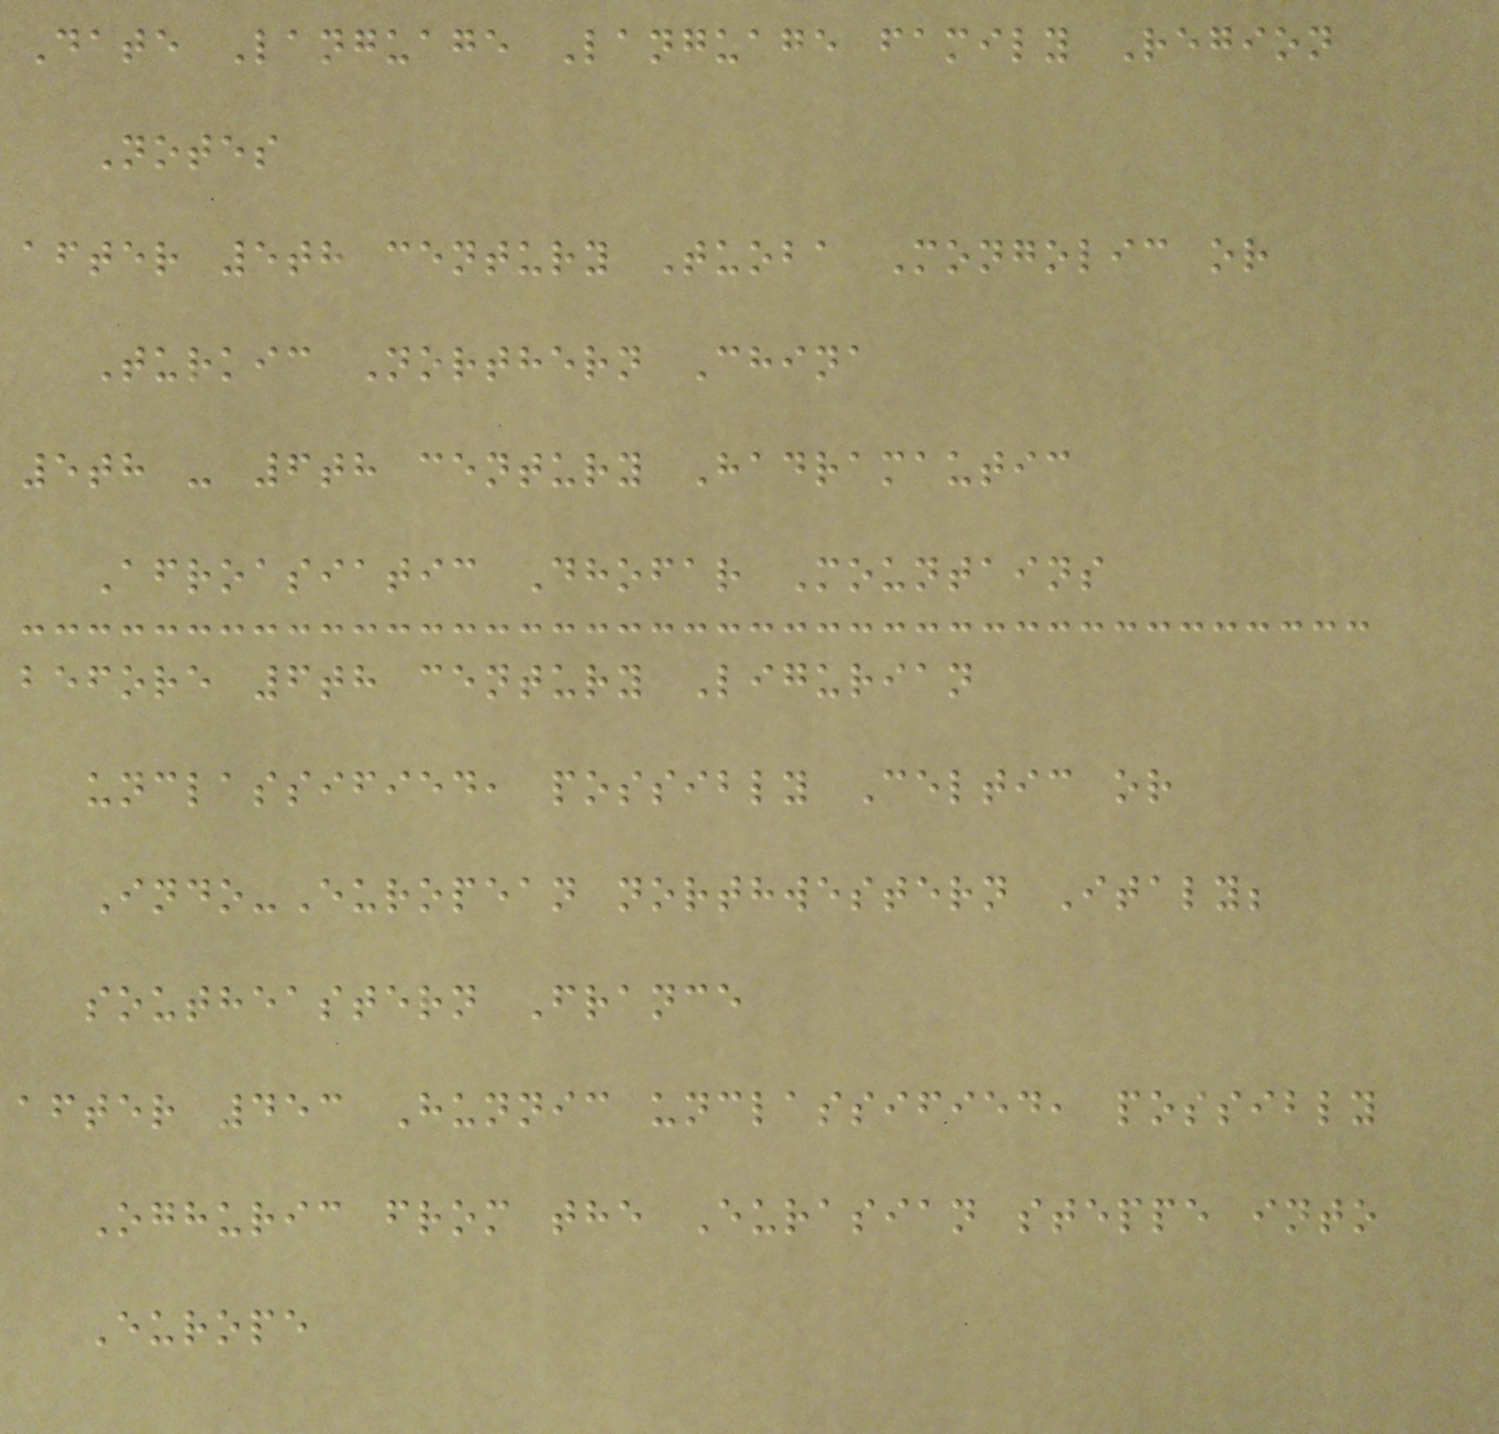Date Language Language family Region
Notes
after 5th century Tuoba Mongolic or
Turkic Northern China
5th - 6th century Hadramautic
Afroasiatic Dhofar Mountains
before 6th century Ligurian
unclassified, possibly Celtic or
Indo-European northwestern Italy;
southeastern France
after 453 Hunnic unclassified, possibly
Oghuric from the Eurasian steppe into
Europe
